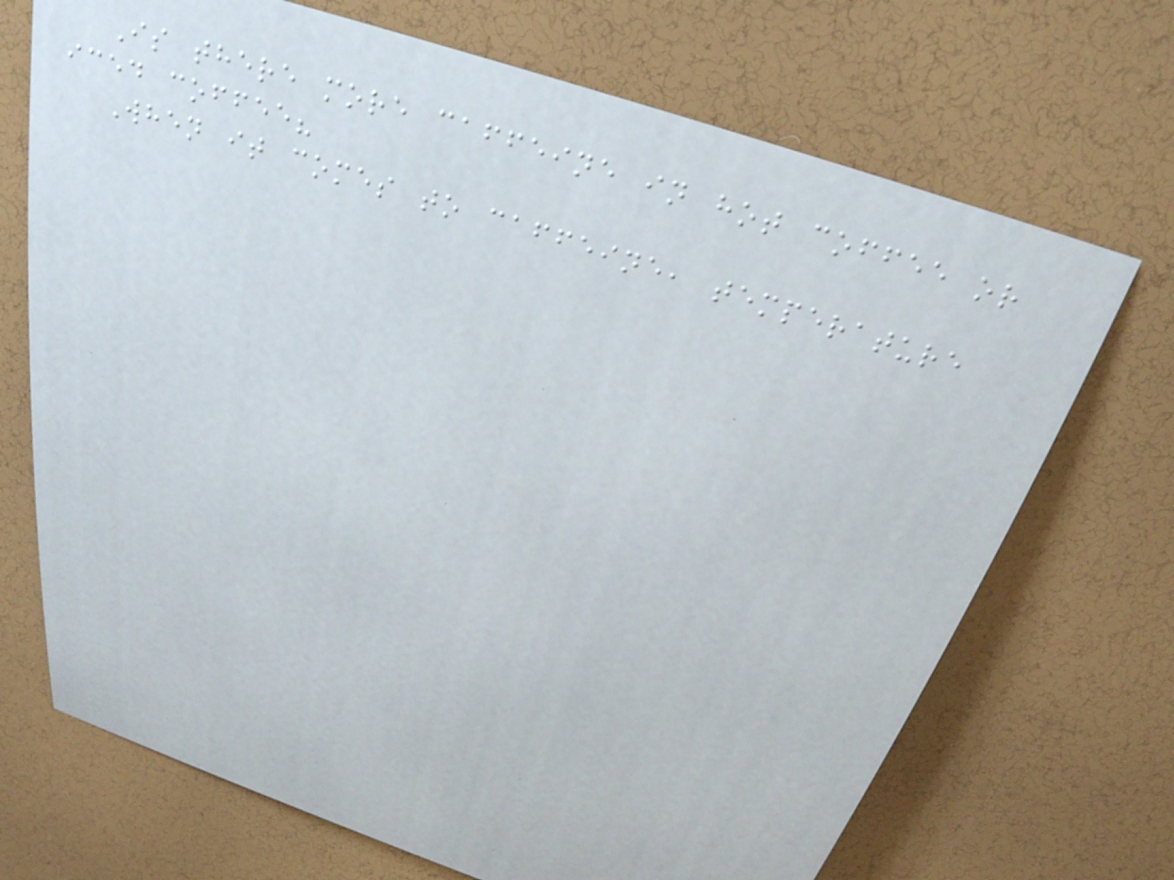Is there more caffeine in hot coffee or
iced coffee?
When it comes to caffeine, temperature
